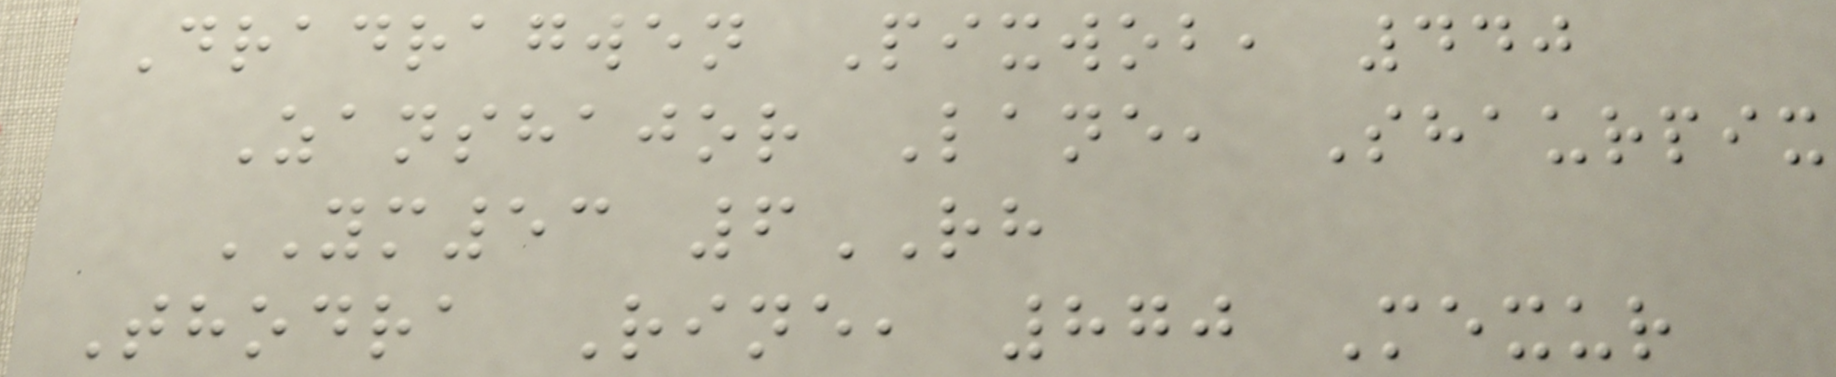Dradragwen Pixwob, 440
Zanshajor Lane, Shaurpix
YM53 6RH
Thodra Rine, 870 Mexur
